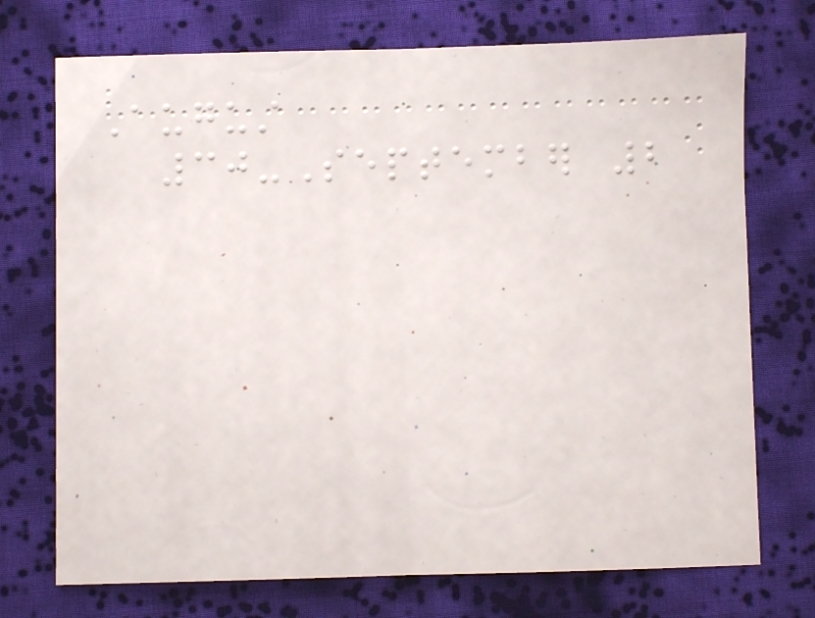August
30-September 2
